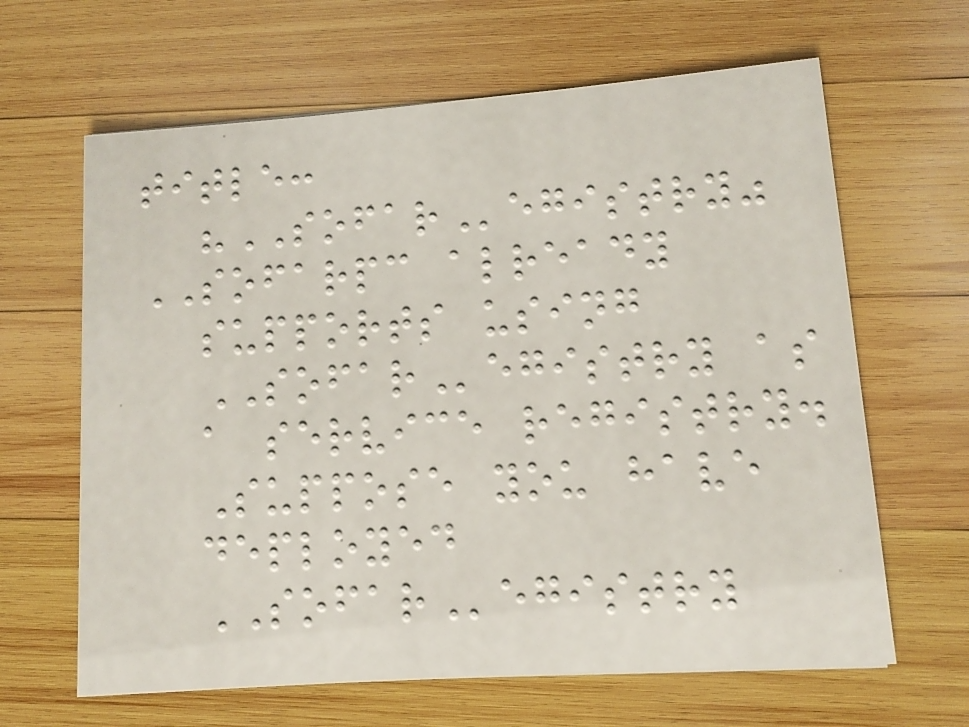title:
"SOFARegistry"
SOFARPC already
supports using
SOFARegistry as
a service registry.
Suppose you have
deployed
SOFARegistry
